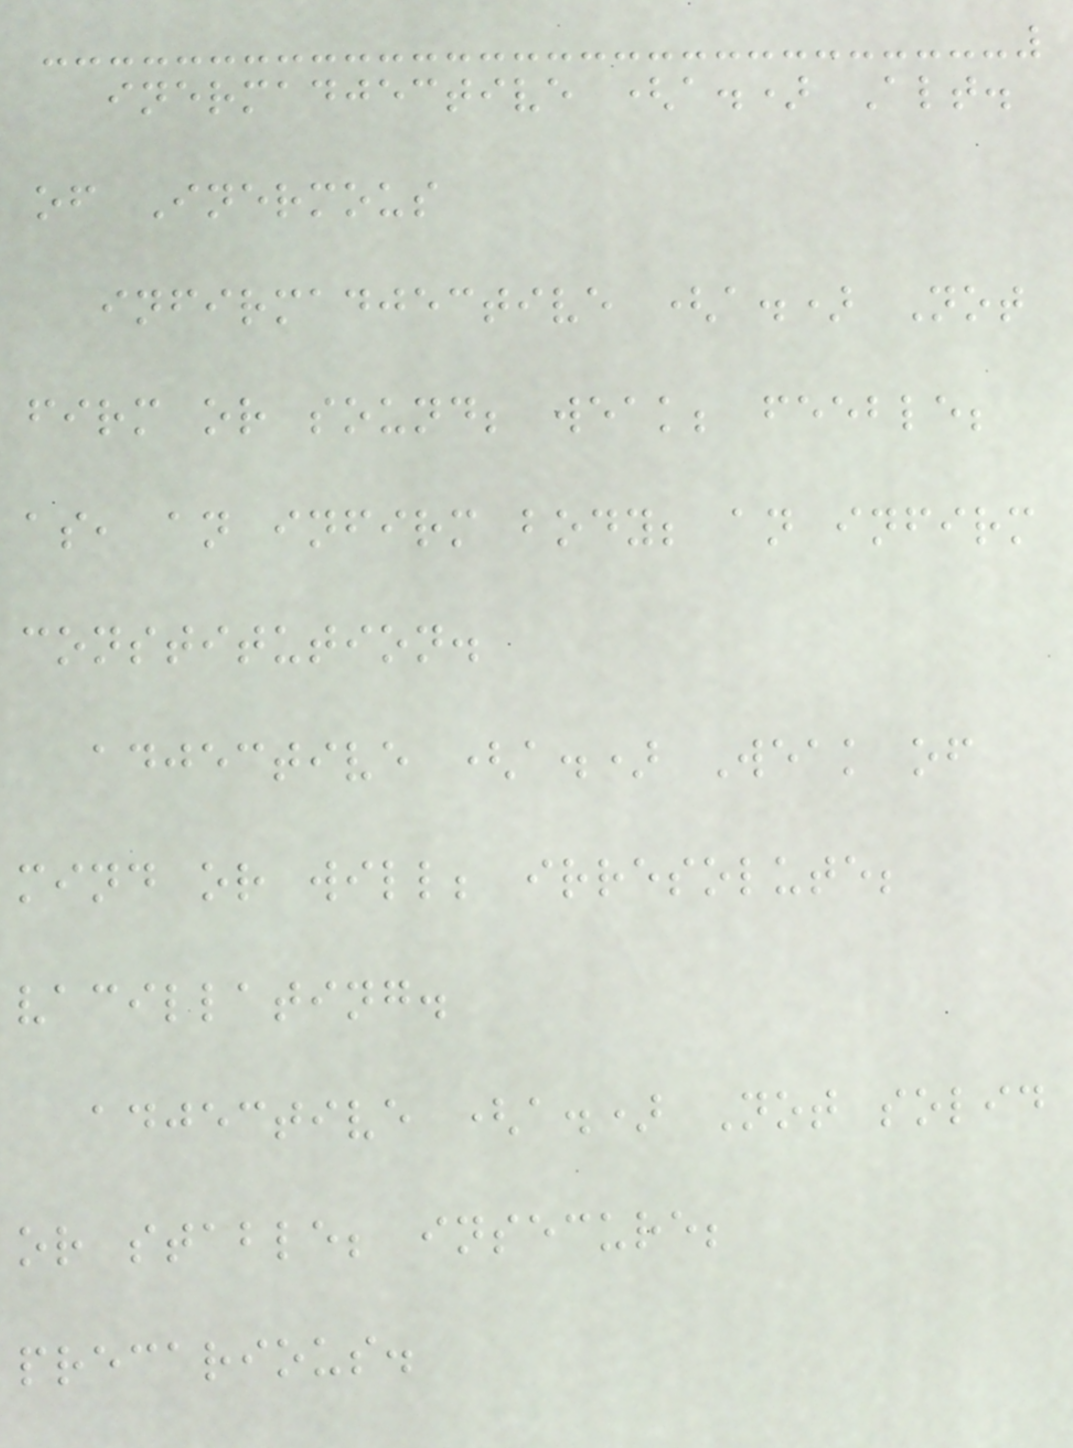inermadjective (a.) Alt.
of Inermous
infirmadjective (a.) Not
firm or sound; weak; feeble;
as, an infirm body; an infirm
constitution.
adjective (a.) Weak of
mind or will; irresolute;
vacillating.
adjective (a.) Not solid
or stable; insecure;
precarious.
